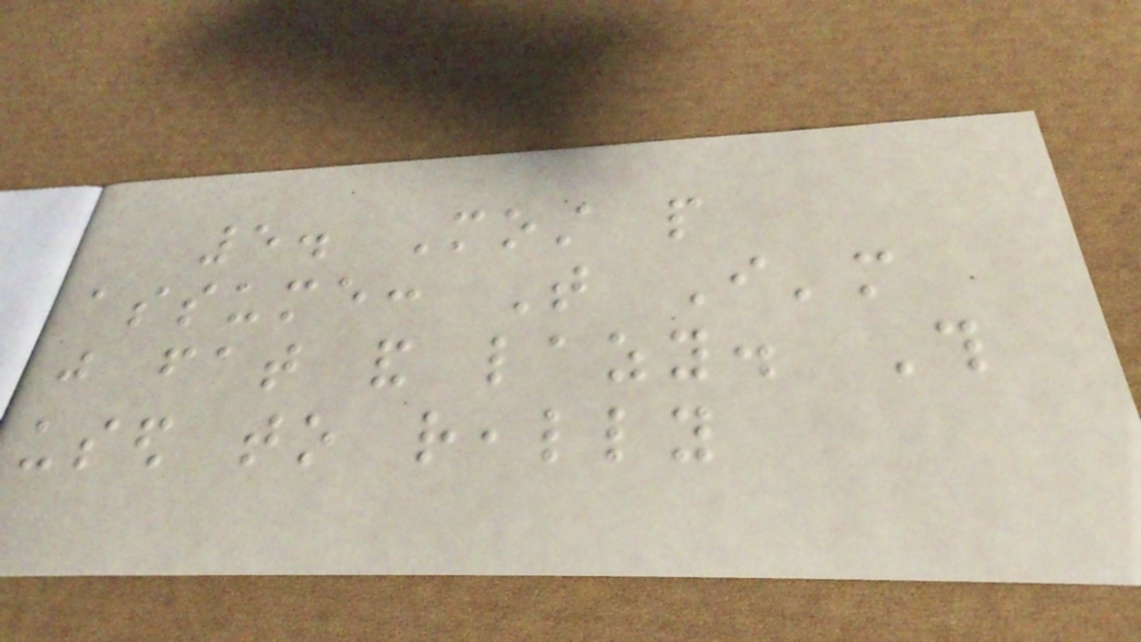5. Most people
assume: That I'm
just fat and lazy. This
used to really
